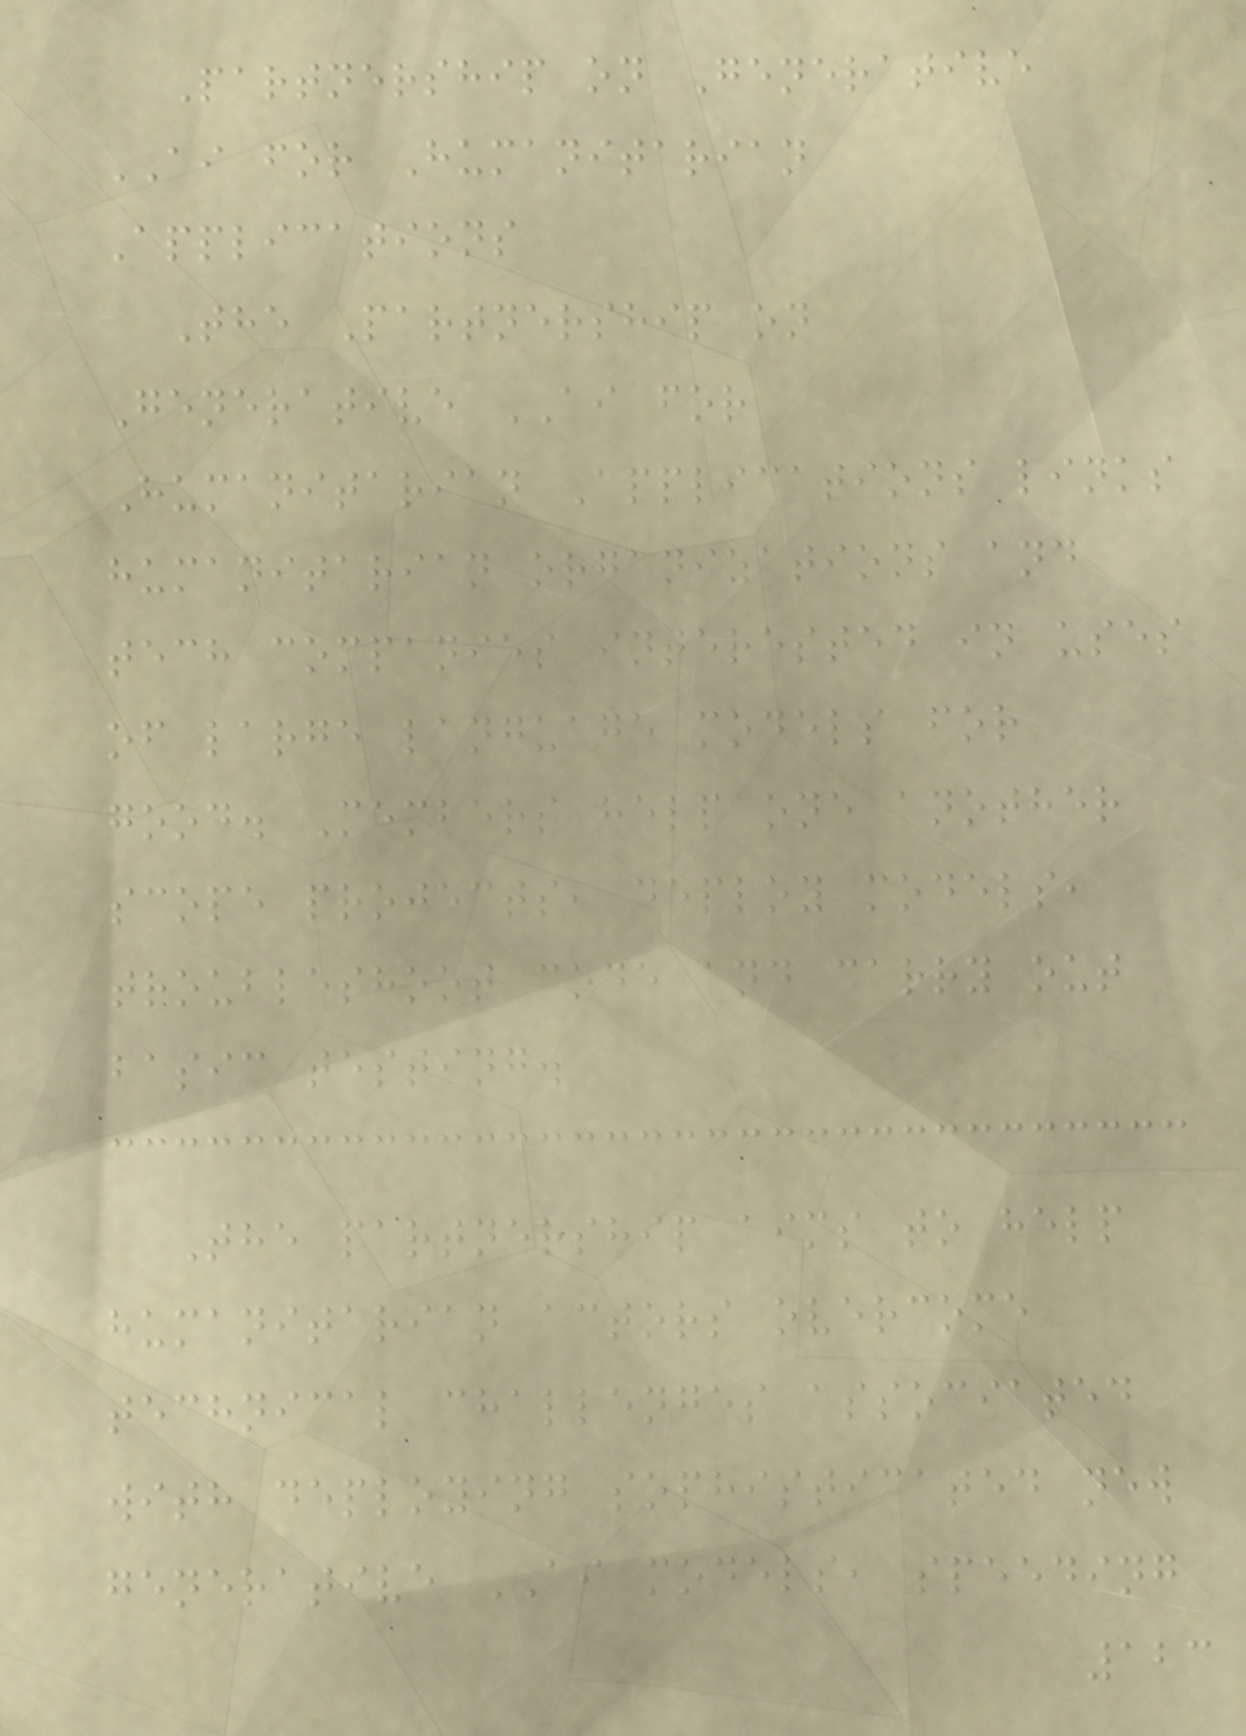Partnership on Generative
AI for Humanitarian
Applications
The Partnership on
Generative AI for
Humanitarian Applications links
humanitarian organizations and
tech companies interested in uses
of large language models for
good. Members help one another
scope projects, deploy models,
troubleshoot code and carry out
basic testing.
The partnership aims to help
humanitarian actors overcome
technical challenges associated
with deploying sophisticated new
generative AI models, speeding
123
